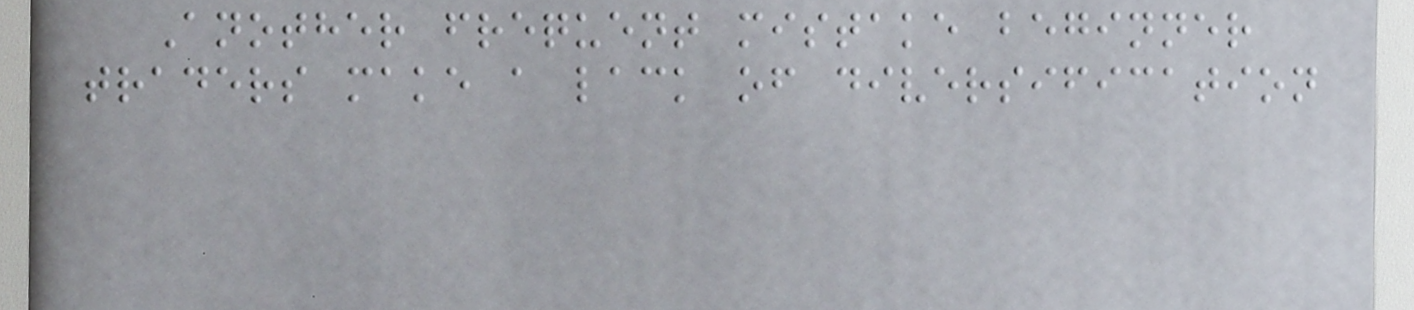Another frequent mistake beginner
traders make a lack of diversification
